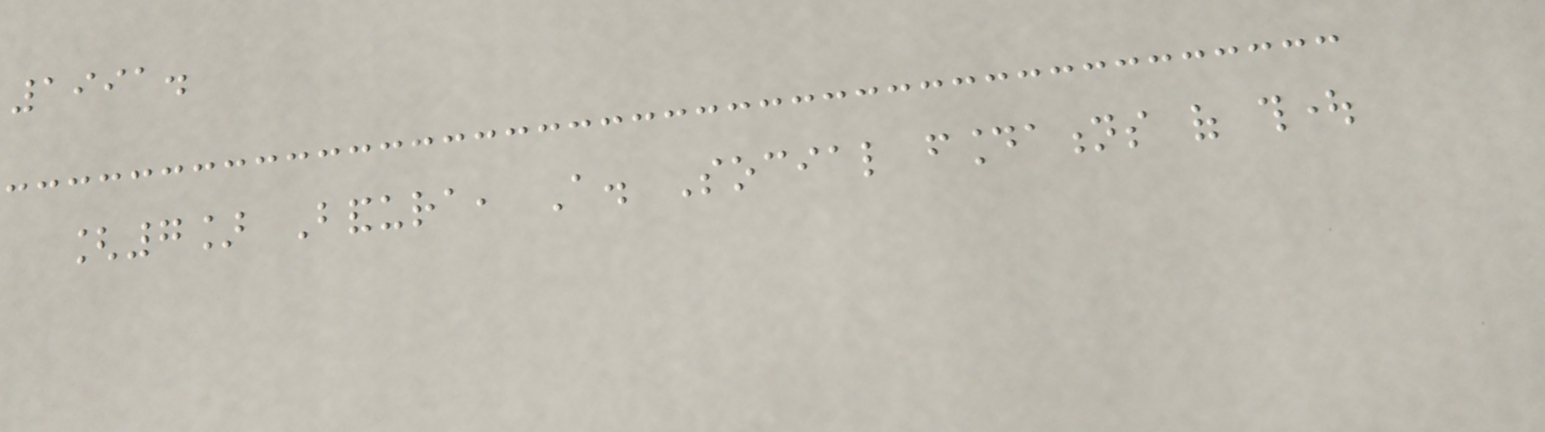1991.
[7] Bandura, A. Social foundations of thought
